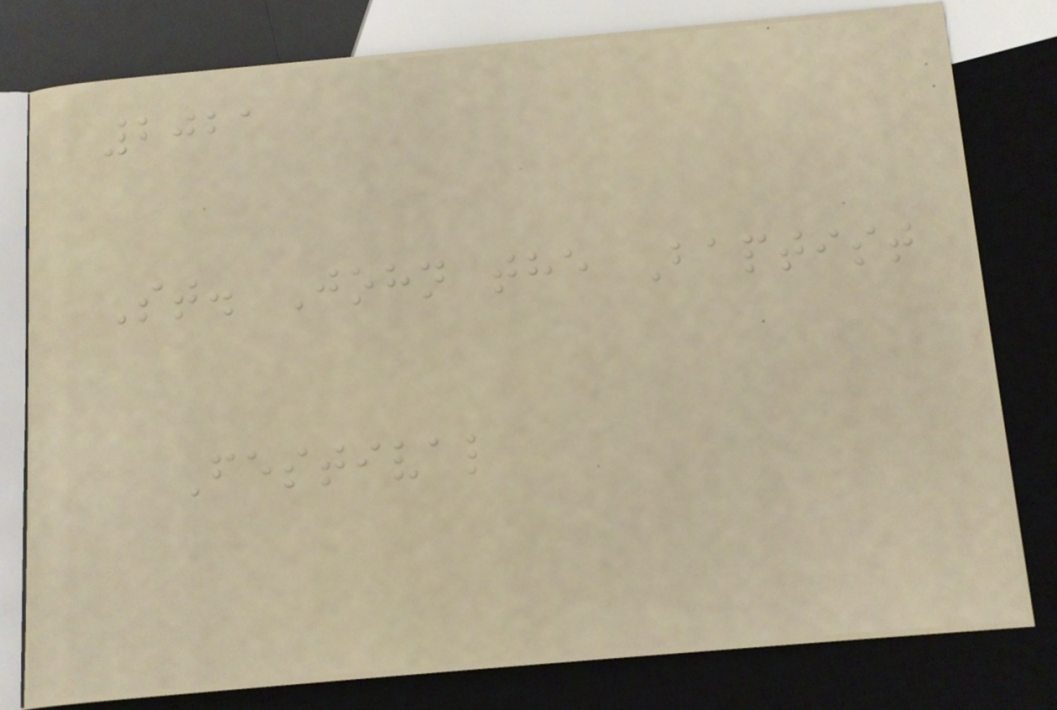2021
St. John the Baptist
Festival
